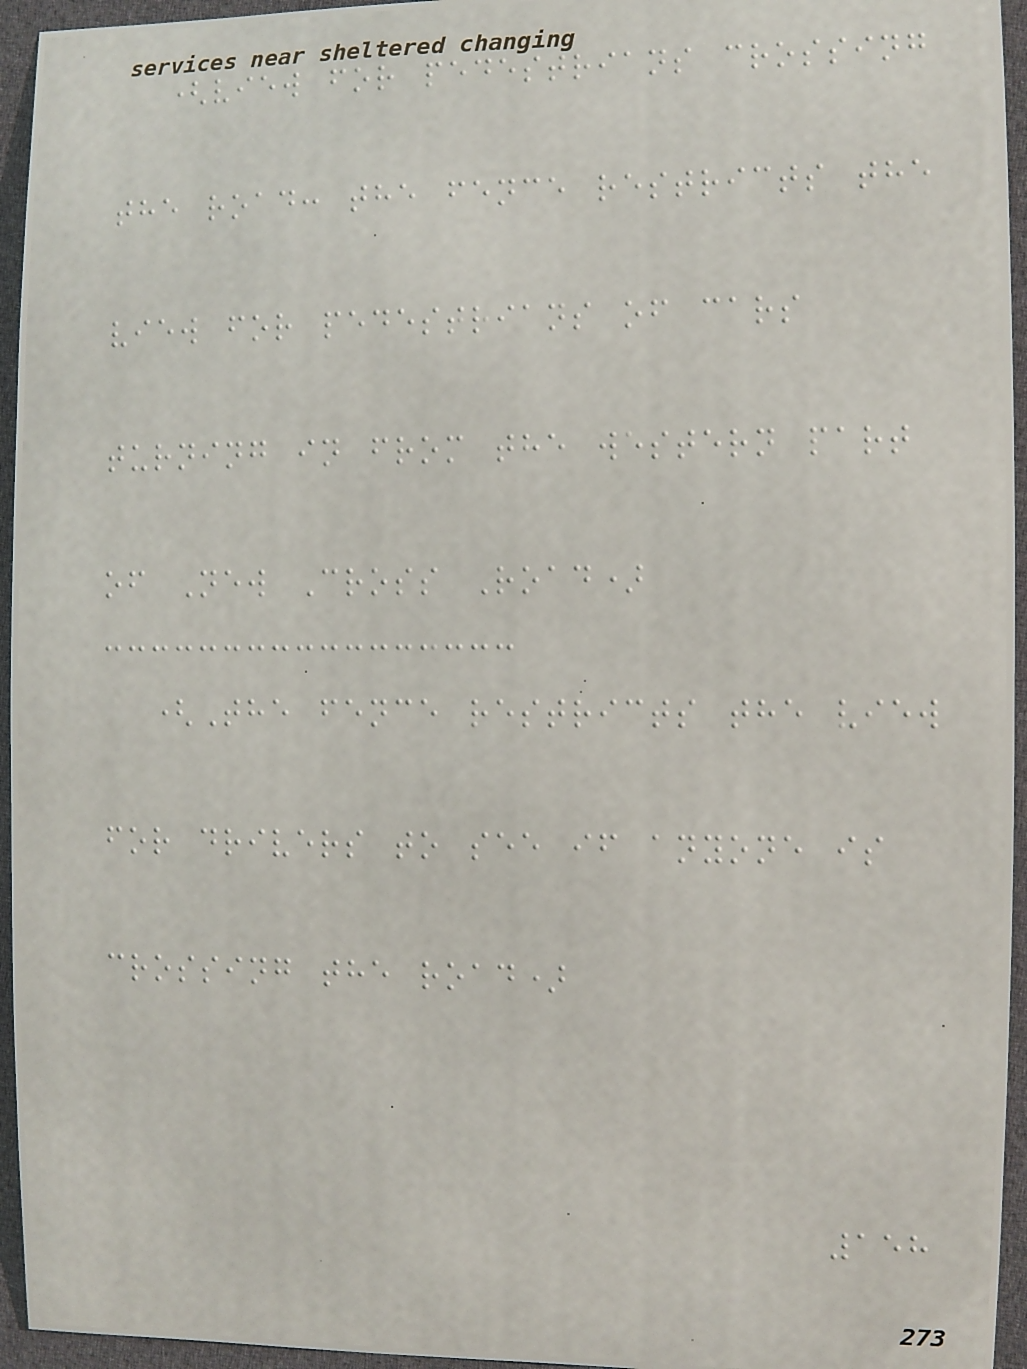(view for pedestrians crossing
the road: the fence restricts the
view for pedestrians of cars
turning in from the western part
of New Cross Road)
(The fence restricts the view
for drivers to see if anyone is
crossing the road)
158
